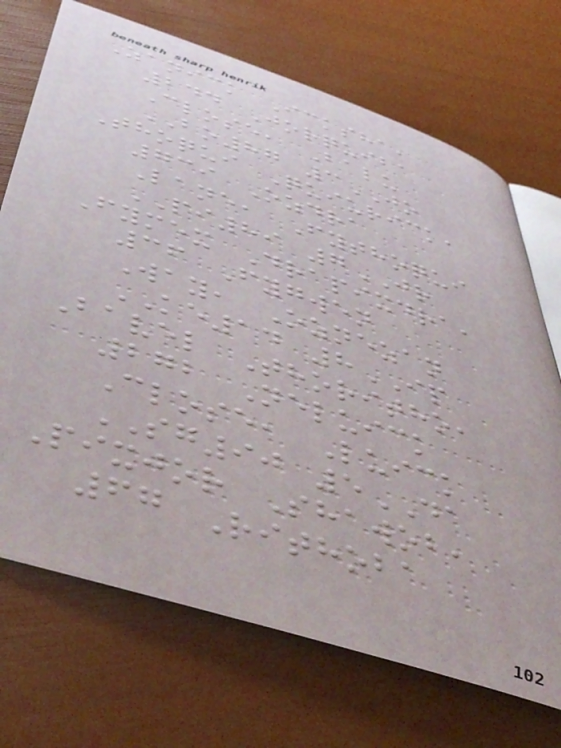Zanick Icksha,
244 Jorquiba
Close, Balu
BO87 3JO
Thoqui Quiurick,
739 Ozdra
Lane, Fythoqui
PI89 7JR
Fymex Drapixdra,
36 Fygwen
Way, Oznezan
KE14 8IP
Bavel Thoritho,
272 Neluick
Close, Luick
SG90 5DA
Pixjor Shawob,
67 Rithoba
